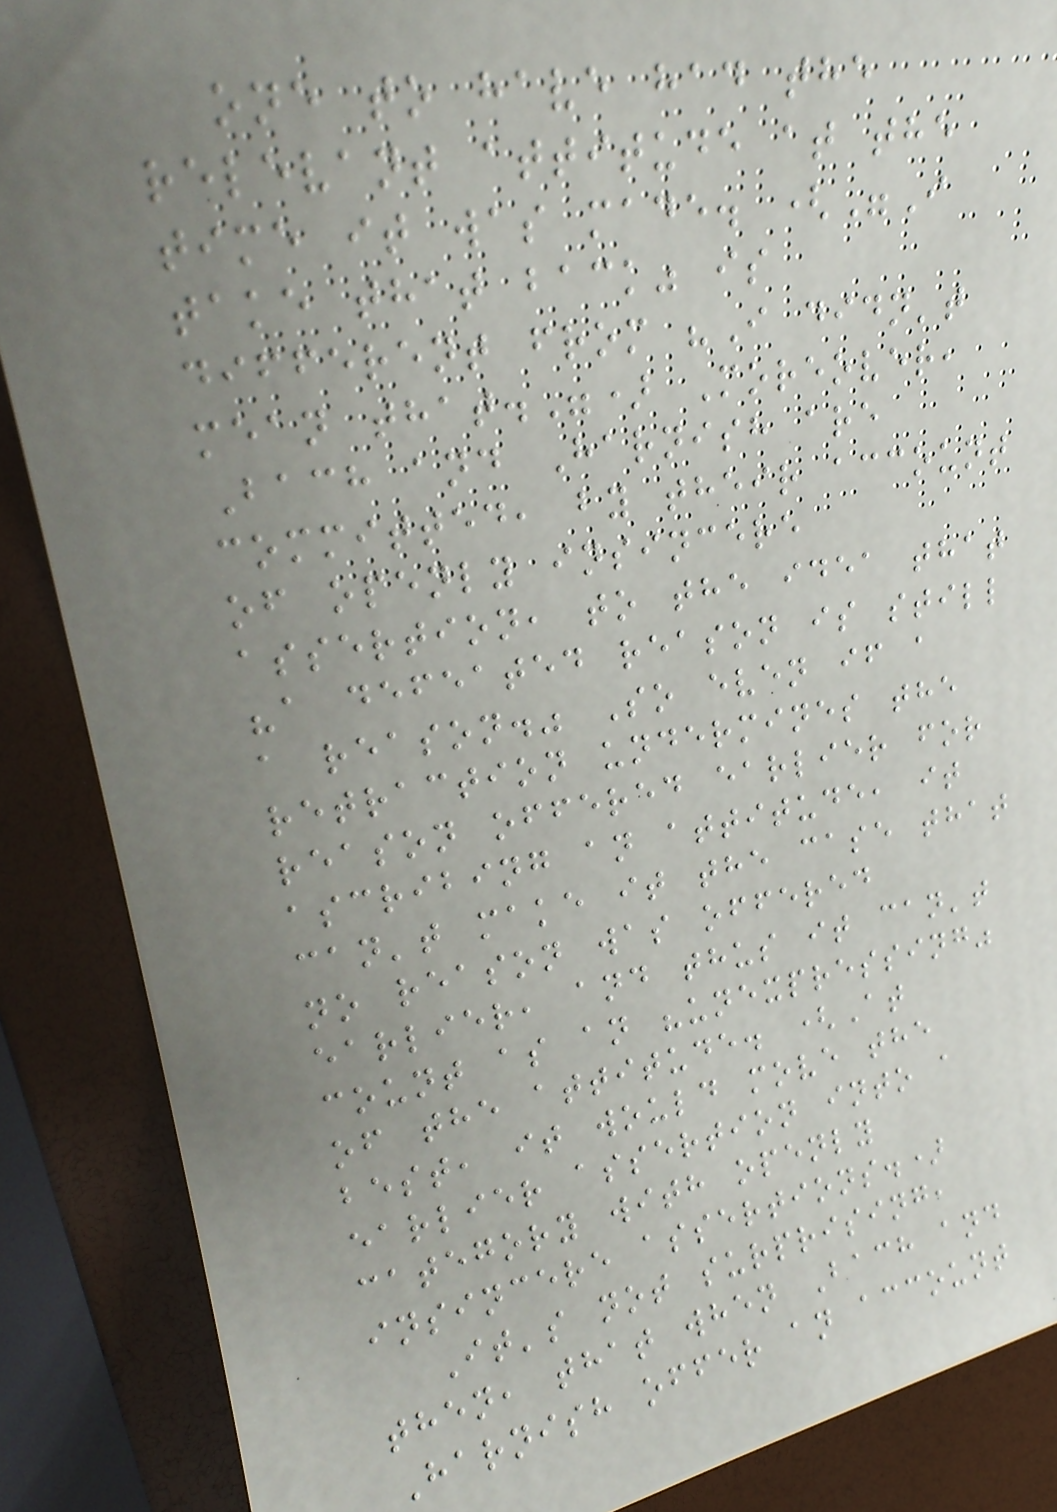one to have had the
relevant attitude at the
time it was made. ("I
take that back" is
different from "I didn't
mean that.") Moreover,
Bach and Harnish are
committed, by their account
of openly insincere
assertion, to the idea that
"a defeated reason is still
a reason." So even if a
retraction undermines the
reason offered earlier for
ascribing an attitude, it
can't make it the case that
no reason was offered
earlier, and thus it can't
count as an "unexpressing"
of the attitude. (At
best, it would move the
earlier assertion into a
category with openly
insincere assertions.)
It's not surprising,
then, that when Bach and
Harnish offer an account
